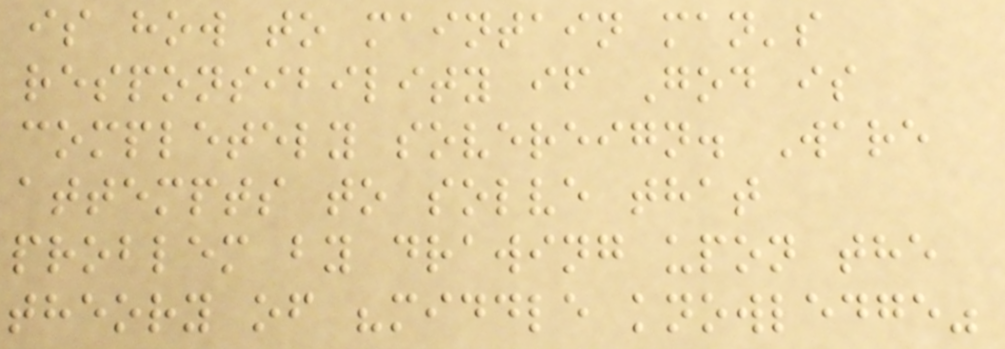is how to maintain man's
responsibility if God is
completely sovereign. Ware
attempts to solve that
problem by drawing upon the
theory of "middle knowledge"
